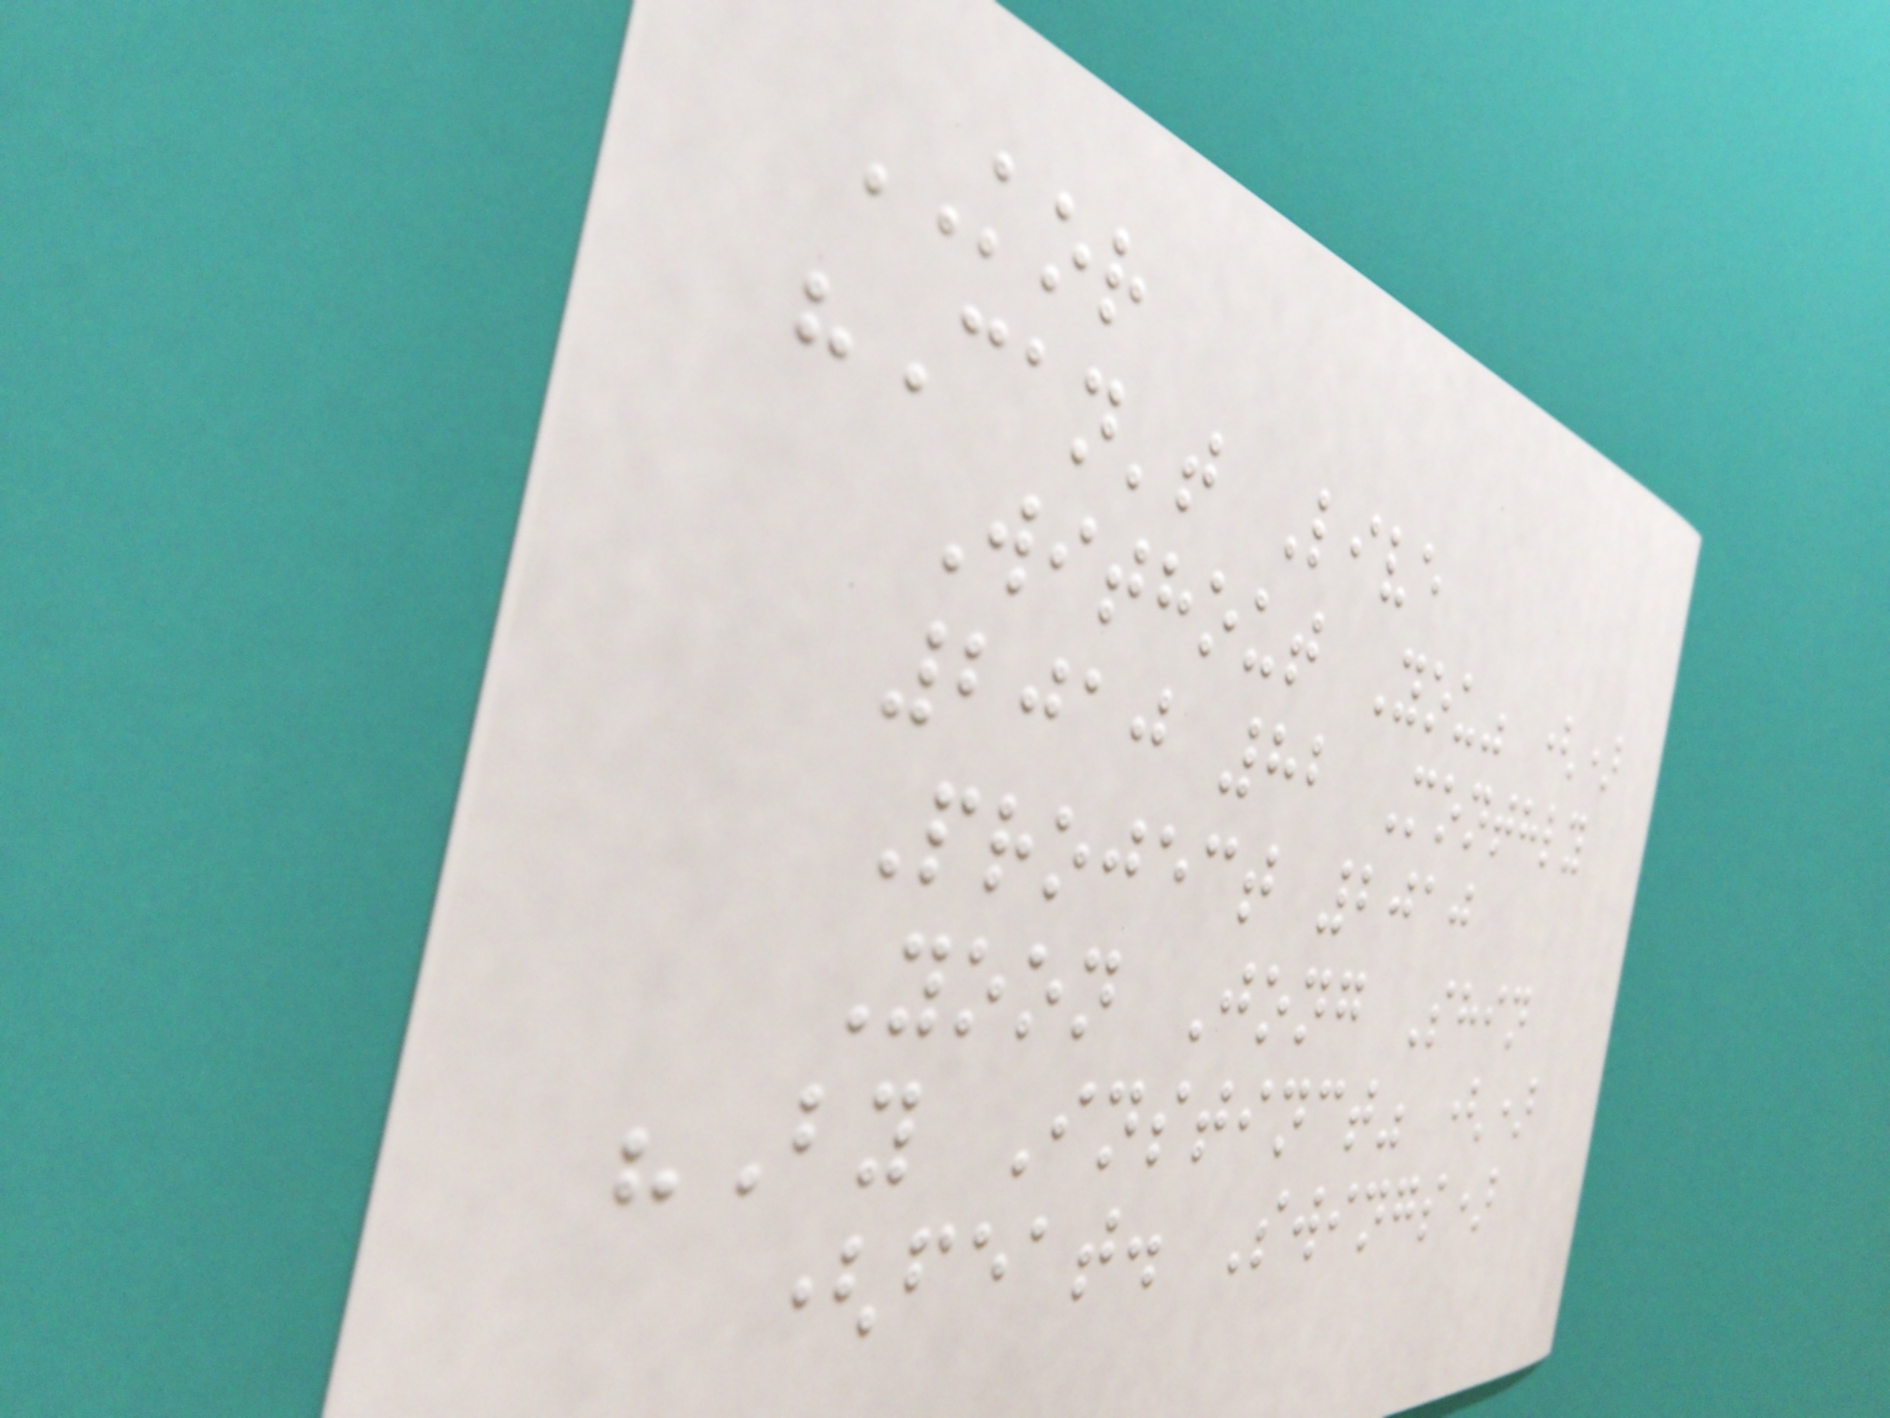KOR
"Can't Live
Without You" ()
2010 82 Monthly
Project 2010
Yoon Jong Shin
"By Instinct" ()
(feat. Swings)
